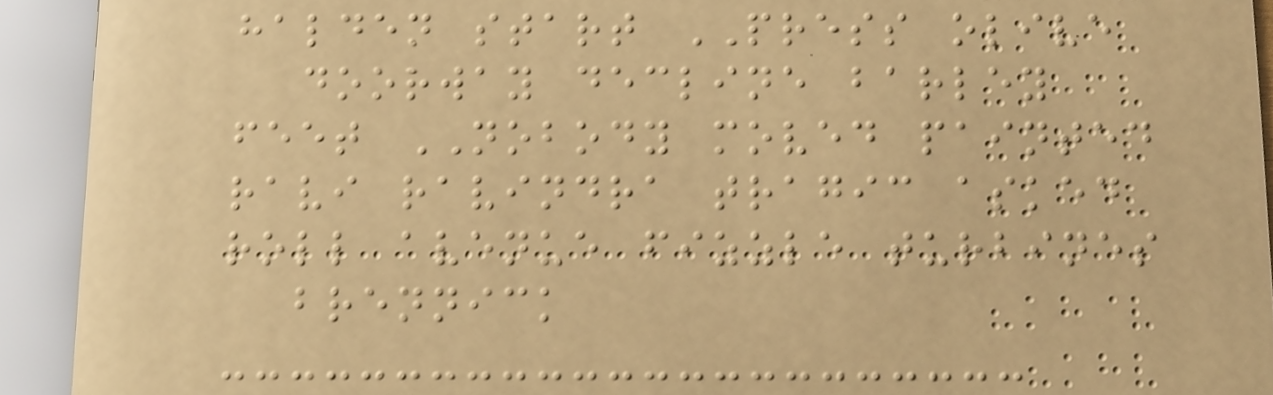halden start PRESS olive
doorway decline barley
feet NOBODY moved painted
ravi ravindra tragic asked
roll avenue fizzle turbines
brennick
